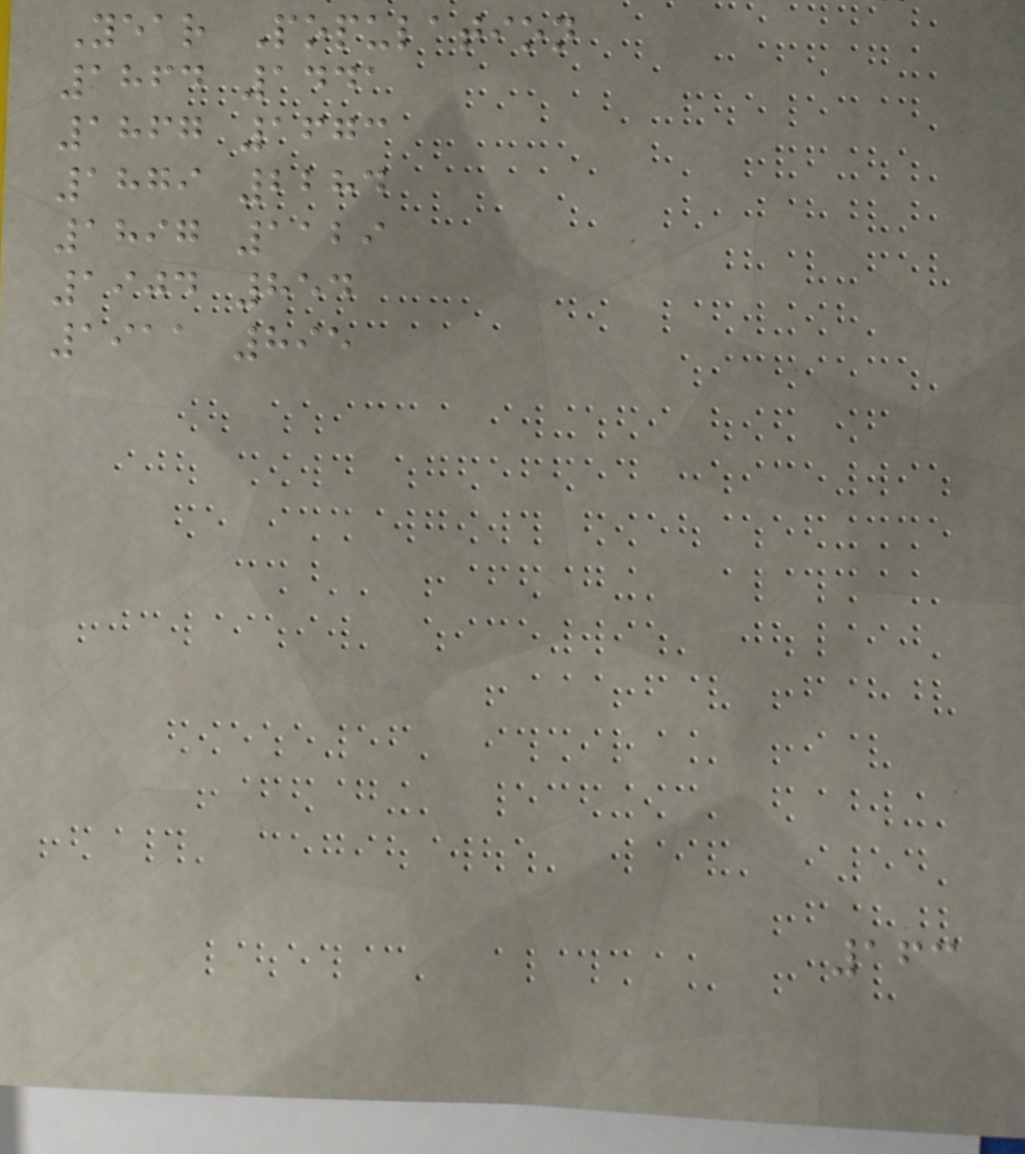Year Population
1864 1441
1867 1673
1879 2284
1897 1129
1904 854
1911 895
163
